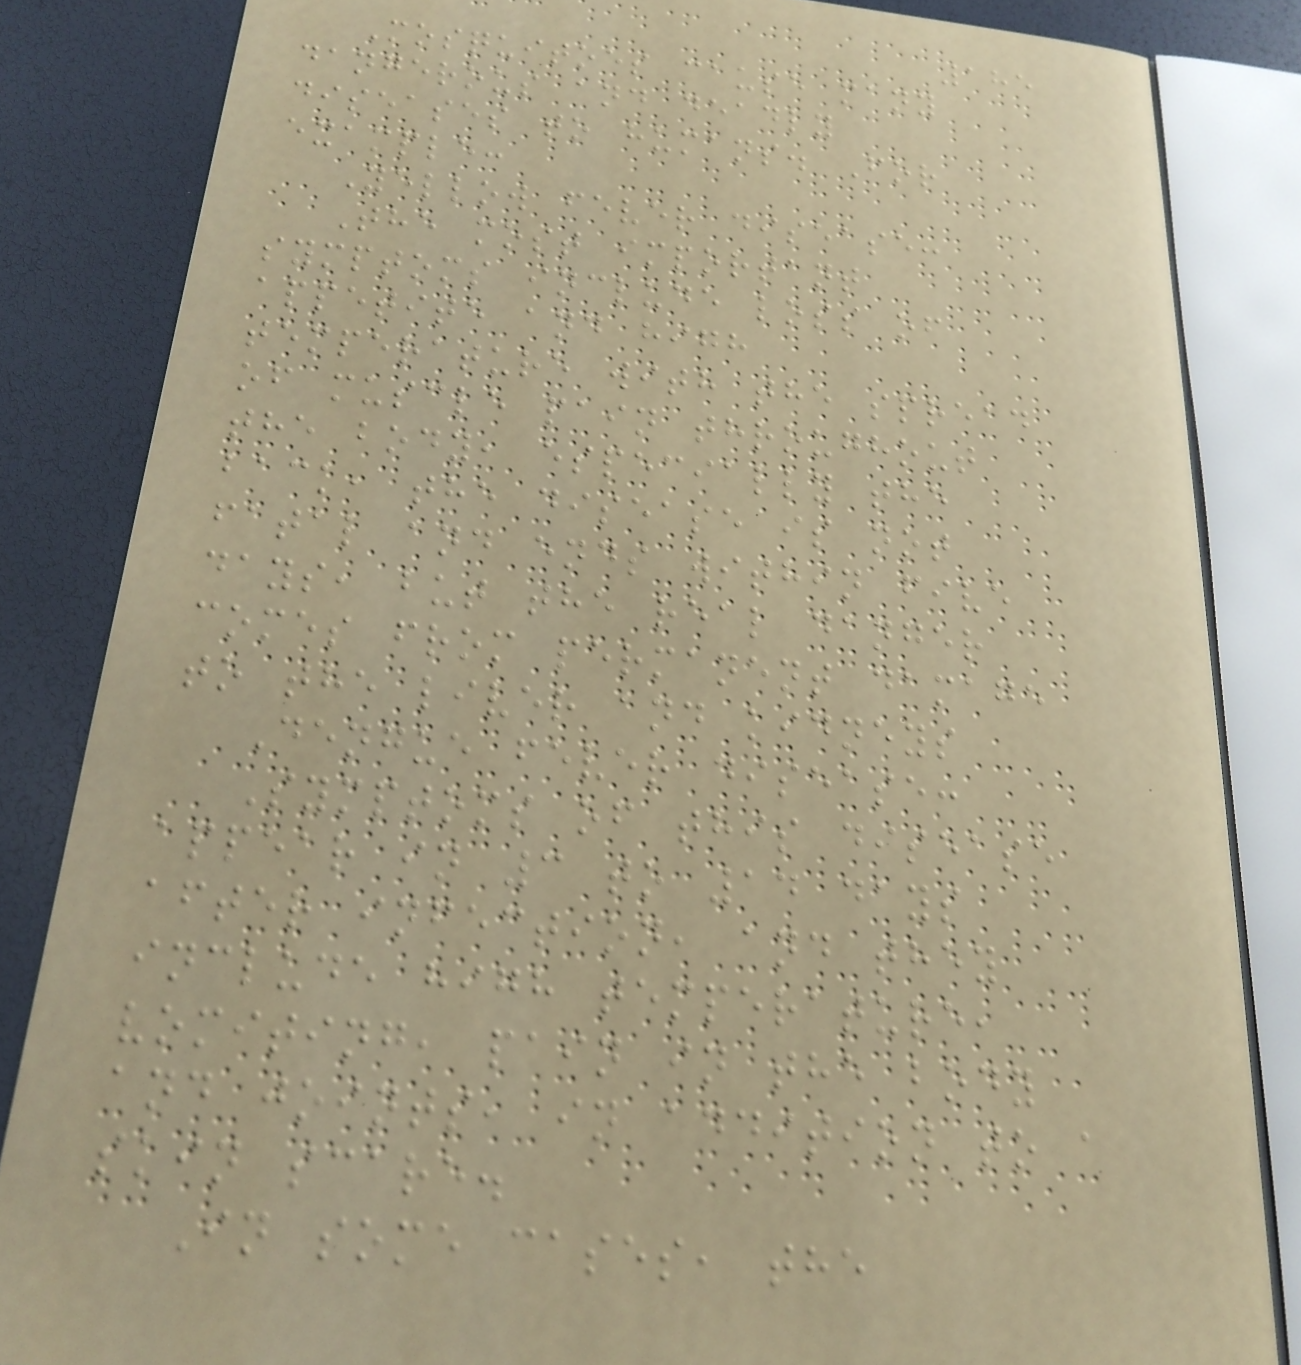185
Mosquitoes cause many
dangerous and deadly
diseases to humans. For
example:
Yellow fever disease:
The most important
symptoms include loss of
appetite and high
temperature with the spread
of muscle pain throughout
the body, especially the
back, the disease is not
fatal and ends within five
days, but the real danger
comes from permanent damage
to the liver and kidneys
Dengue fever disease:
Symptoms of this disease
appear in 3 to 14 days
after infection, and they
include high temperature,
vomiting, pain in the body
and joints, in addition to a
skin scare.
In some cases, the
